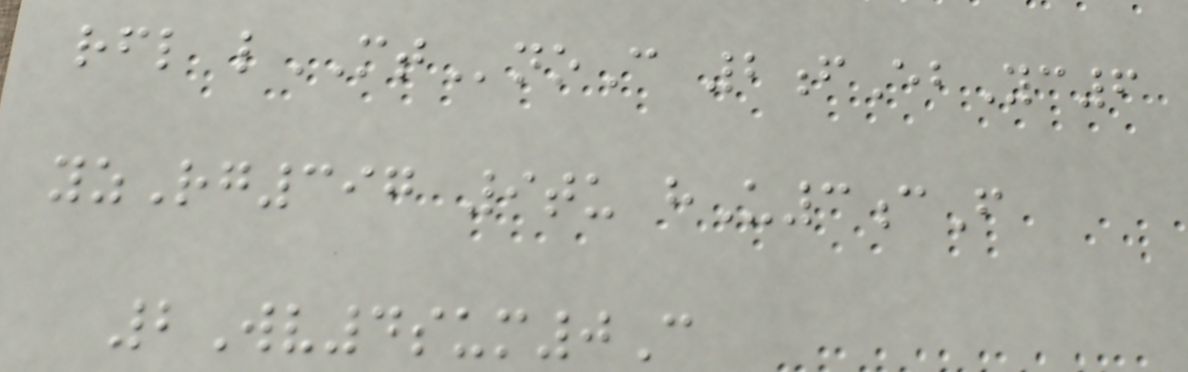rfl lMTnoC 2fEbYc6
yzRg397 9tu hU3cF
2Wv4sum0C
